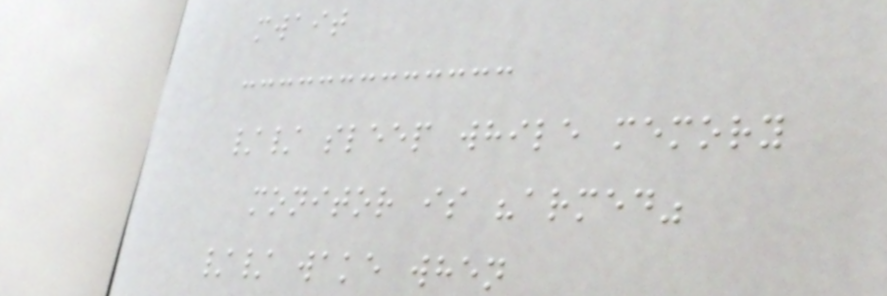mwait
// sleep while memory
monitor is "armed"
// wake when
